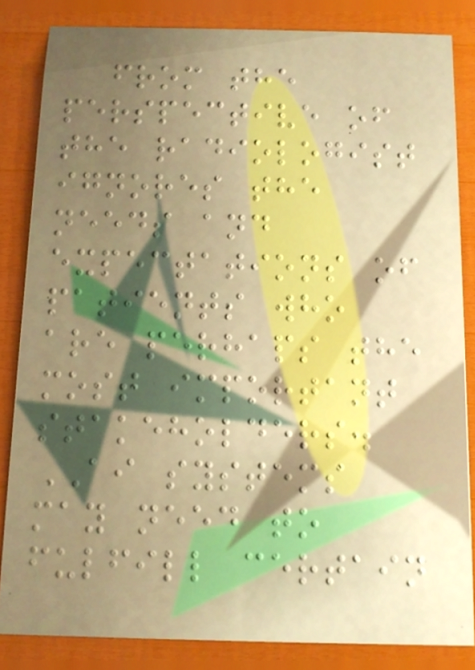from the
perspective of
the radiologist
ignores the
needs and
expectations of
patients who
are perhaps the
most important
stakeholders.
AI systems
may need to
fulfill certain
